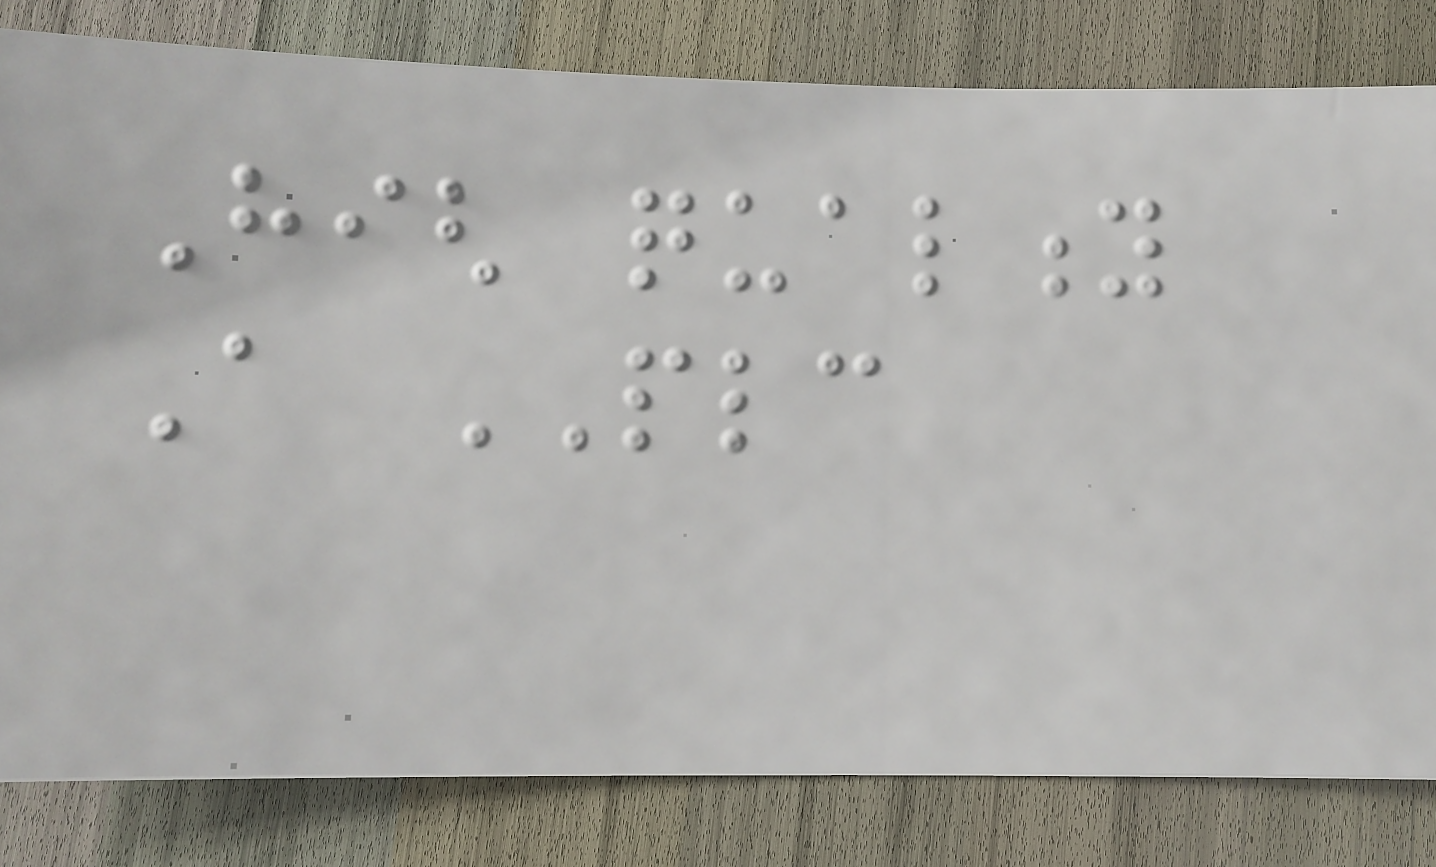High quality
A PLC
